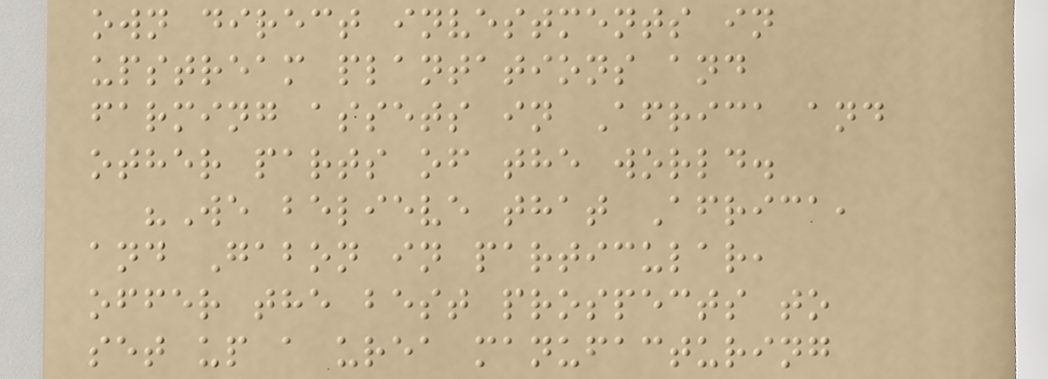own direct investments in
upstream plantations and
farming assets in Africa and
other parts of the world.
"We believe that Africa,
and Gabon in particular,
offer the best prospects to
set up a urea manufacturing
